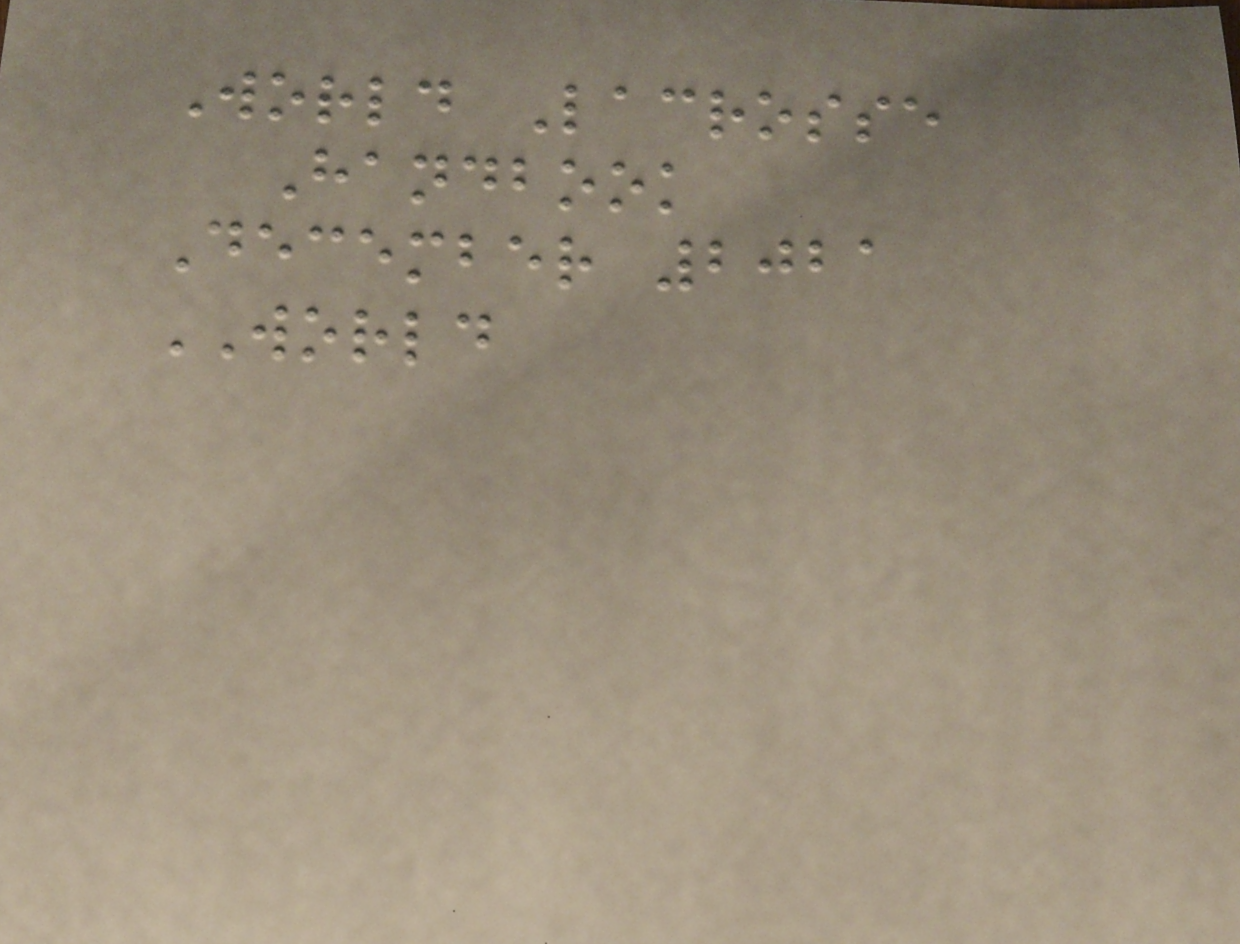World Lacrosse
Handbook
December 2021
WORLD
